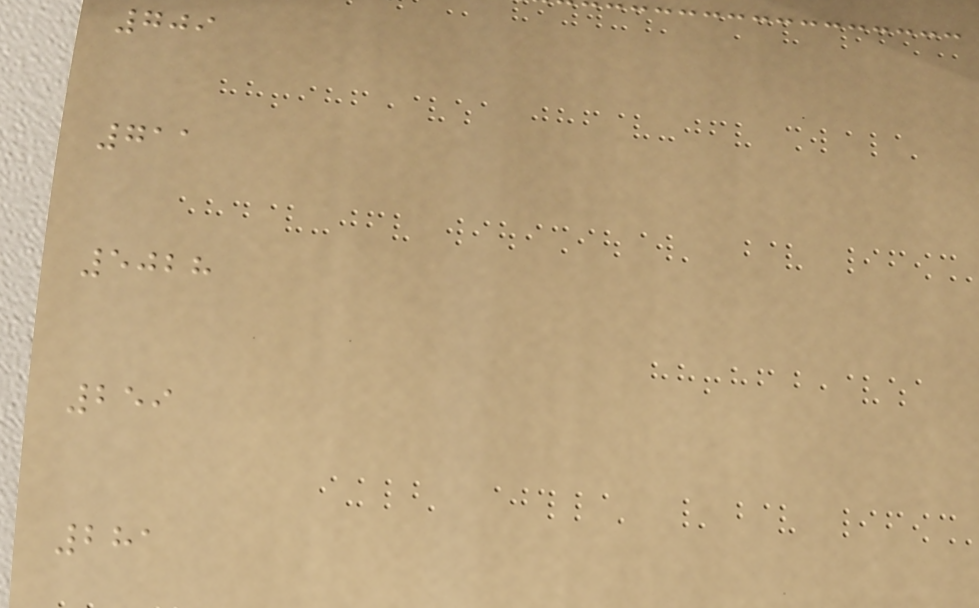709
711
5028
259
281
